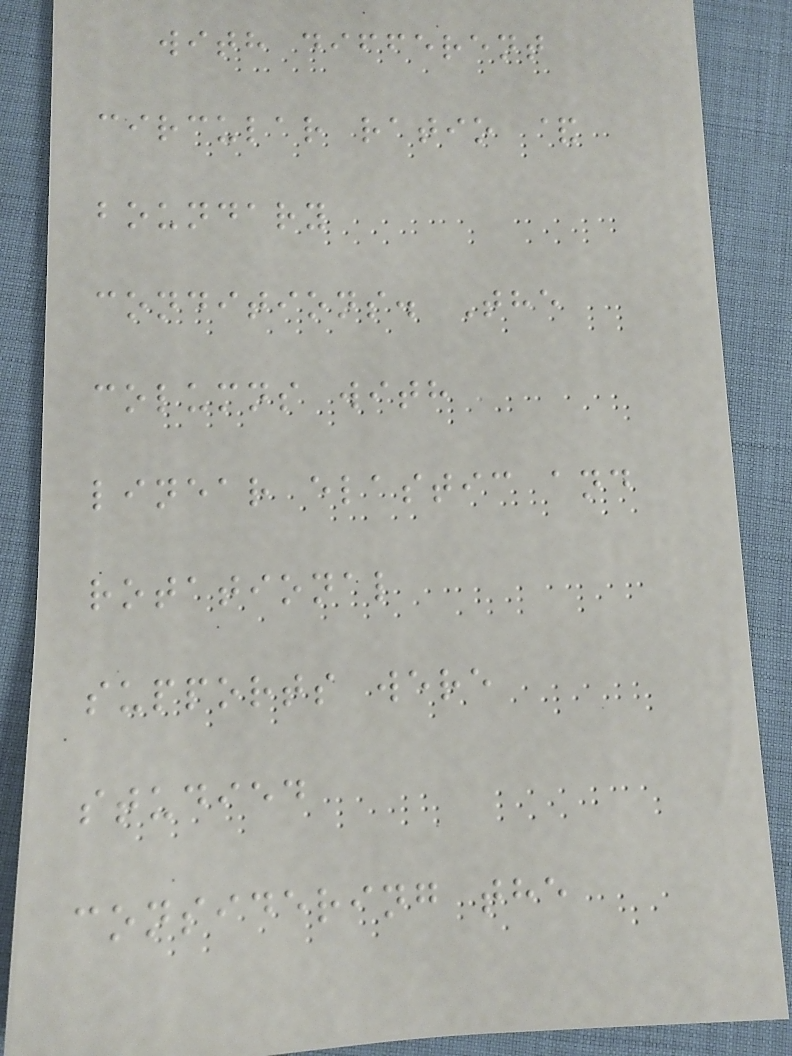with different
circular ratio &
boundary
conditions. The
columns with
linear elastic and
rotational
supports were
studied
considering the
